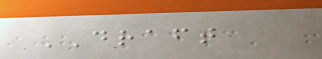DRAFT
